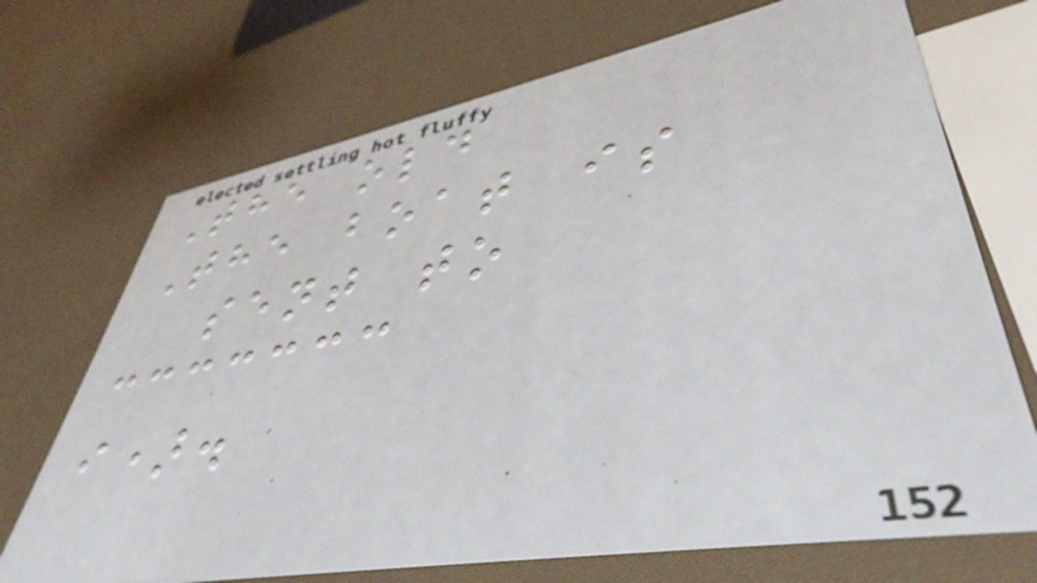The old
The boat is
sent to
i).
